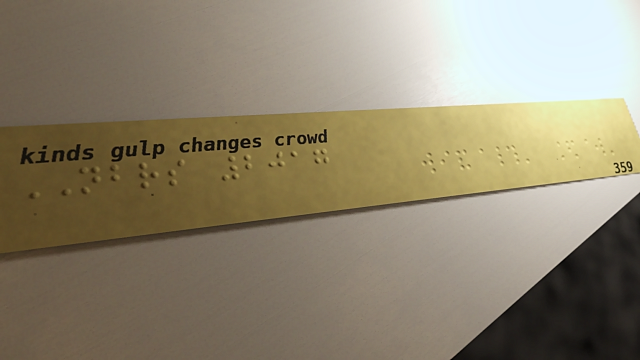NBRS 2017
